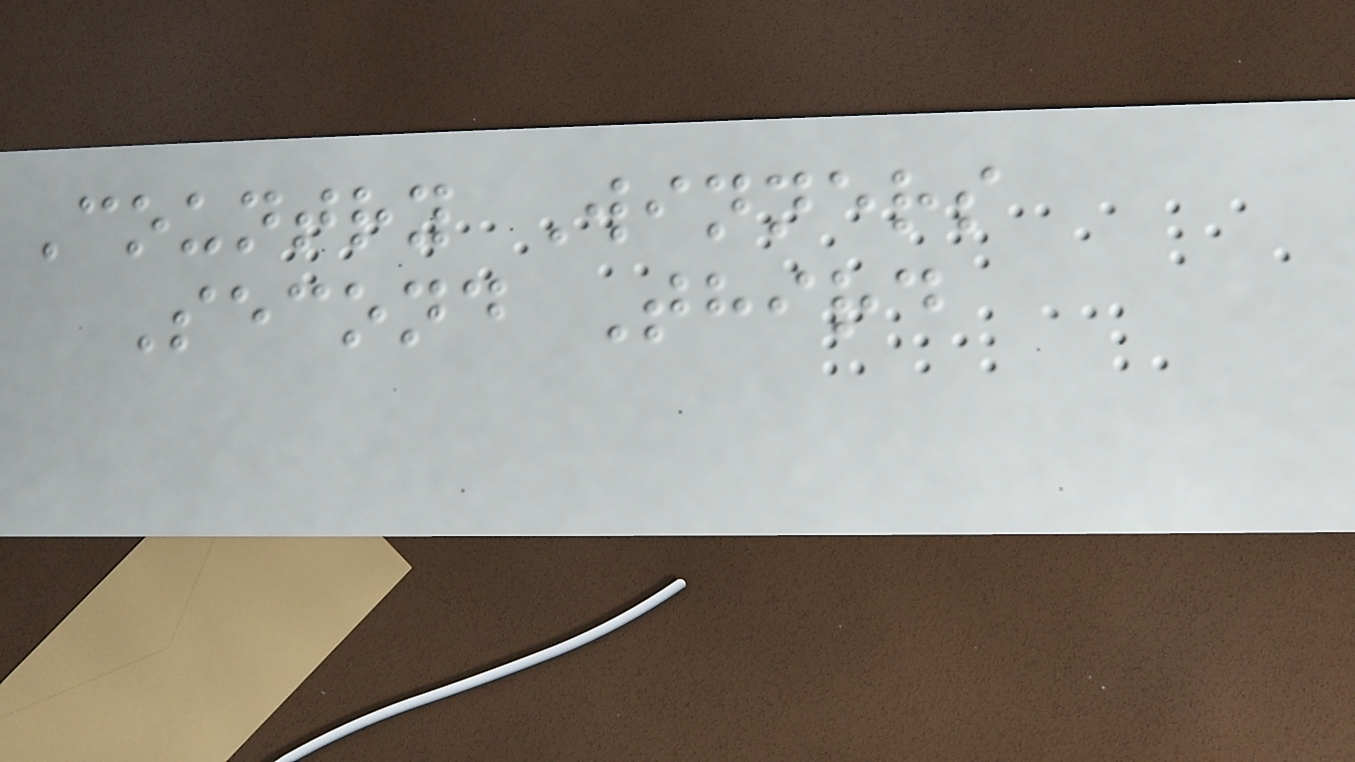Country Winners
Second Third
